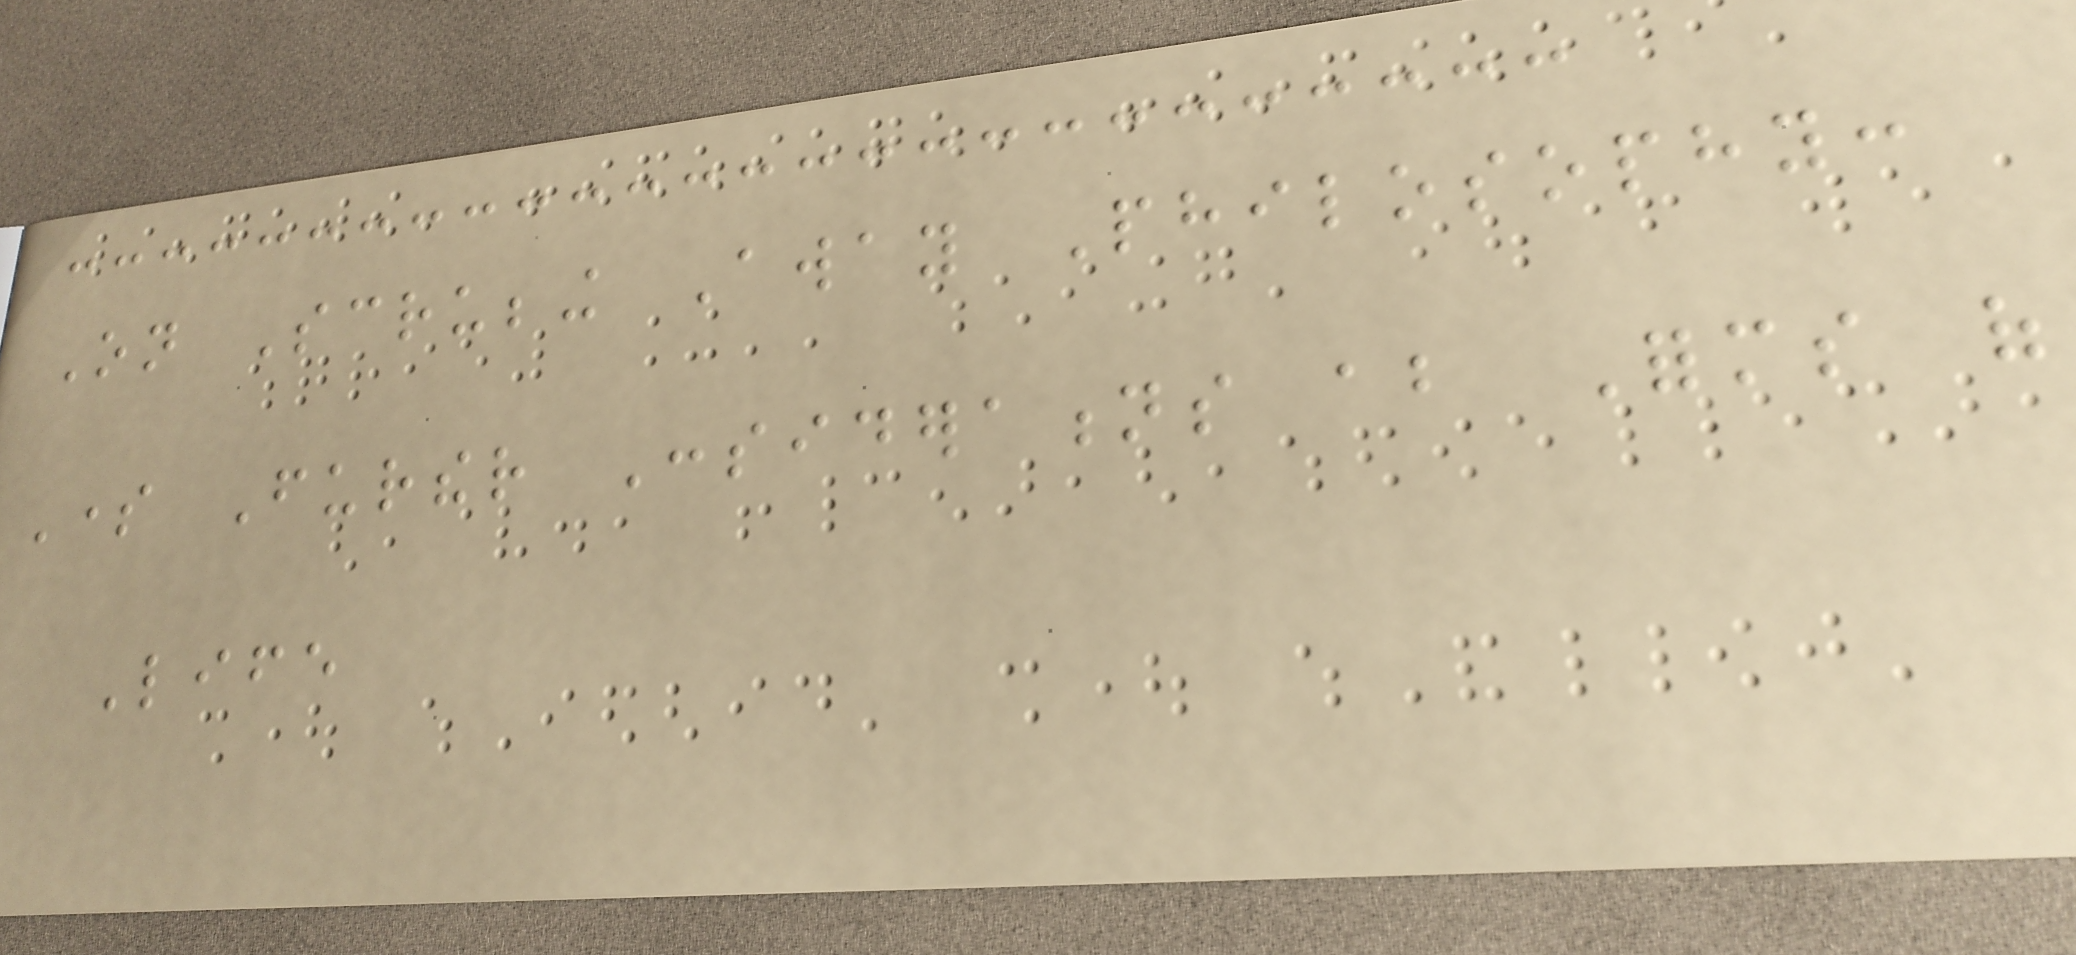On Scrubbing Away Philosophy:
Some Further Considerations about Forms of
Life
